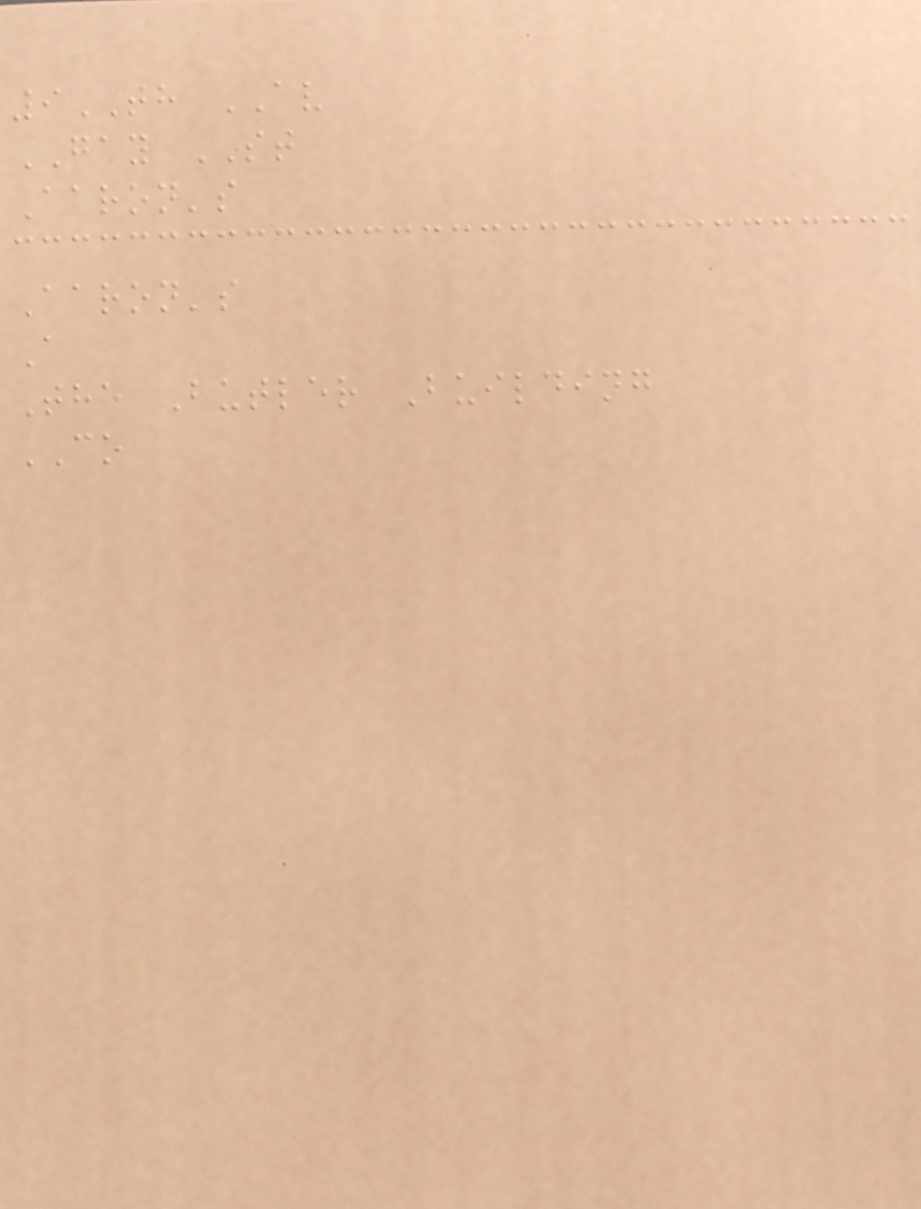9TH AV
GAY ST
Aaron's
Aaron's
A
The Butler Building
CO
